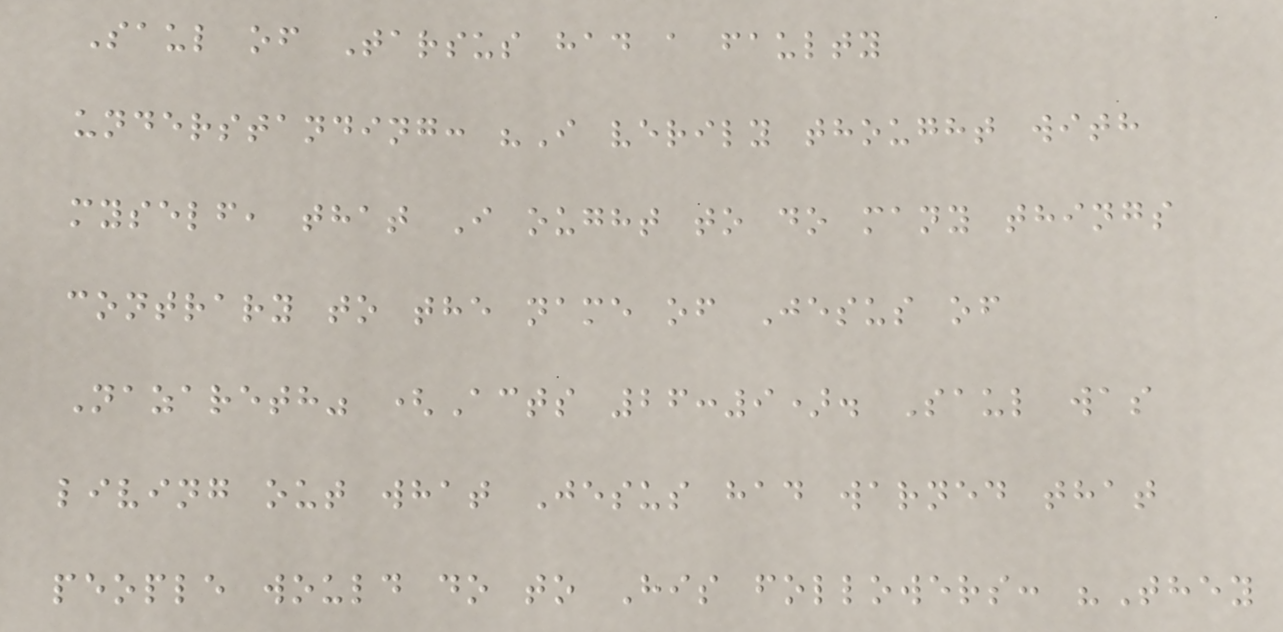Saul of Tarsus had a faulty
understanding: "I verily thought with
myself, that I ought to do many things
contrary to the name of Jesus of
Nazareth" (Acts 26:9). Saul was
living out what Jesus had warned that
people would do to His followers: "They
